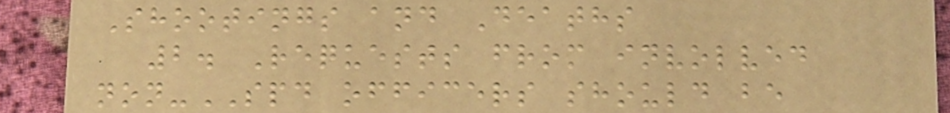Shootings and Deaths
2. Requests from involved
non-SPD officers should be
